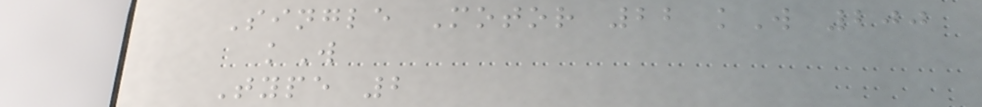Single Motor 22 kW 200
kW
Type 2
